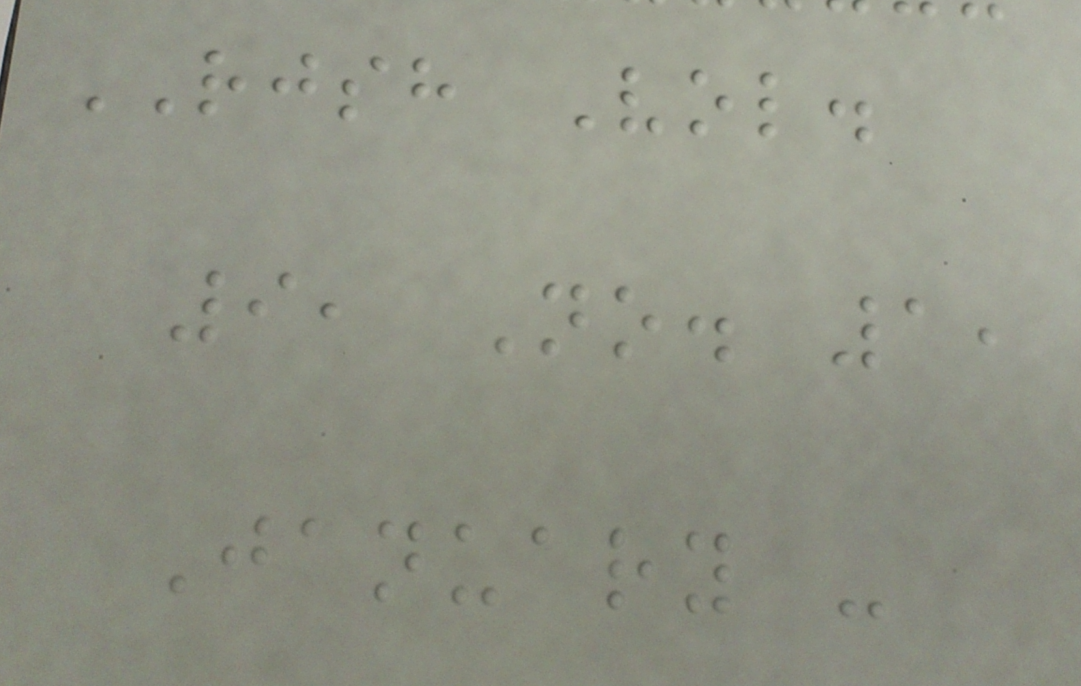RJSH Vol.
9, No. 1,
January -
